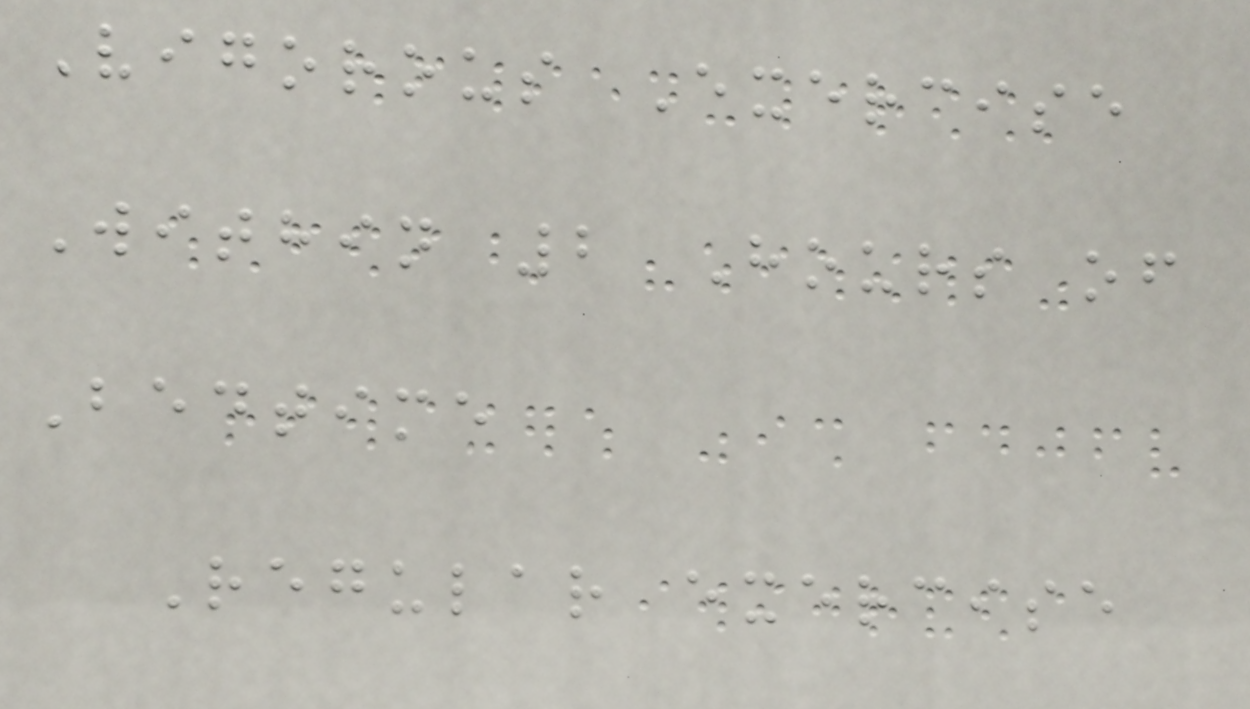Vigorous Exercise
Within 2 Hours of
Bedtime
Regular exercise
